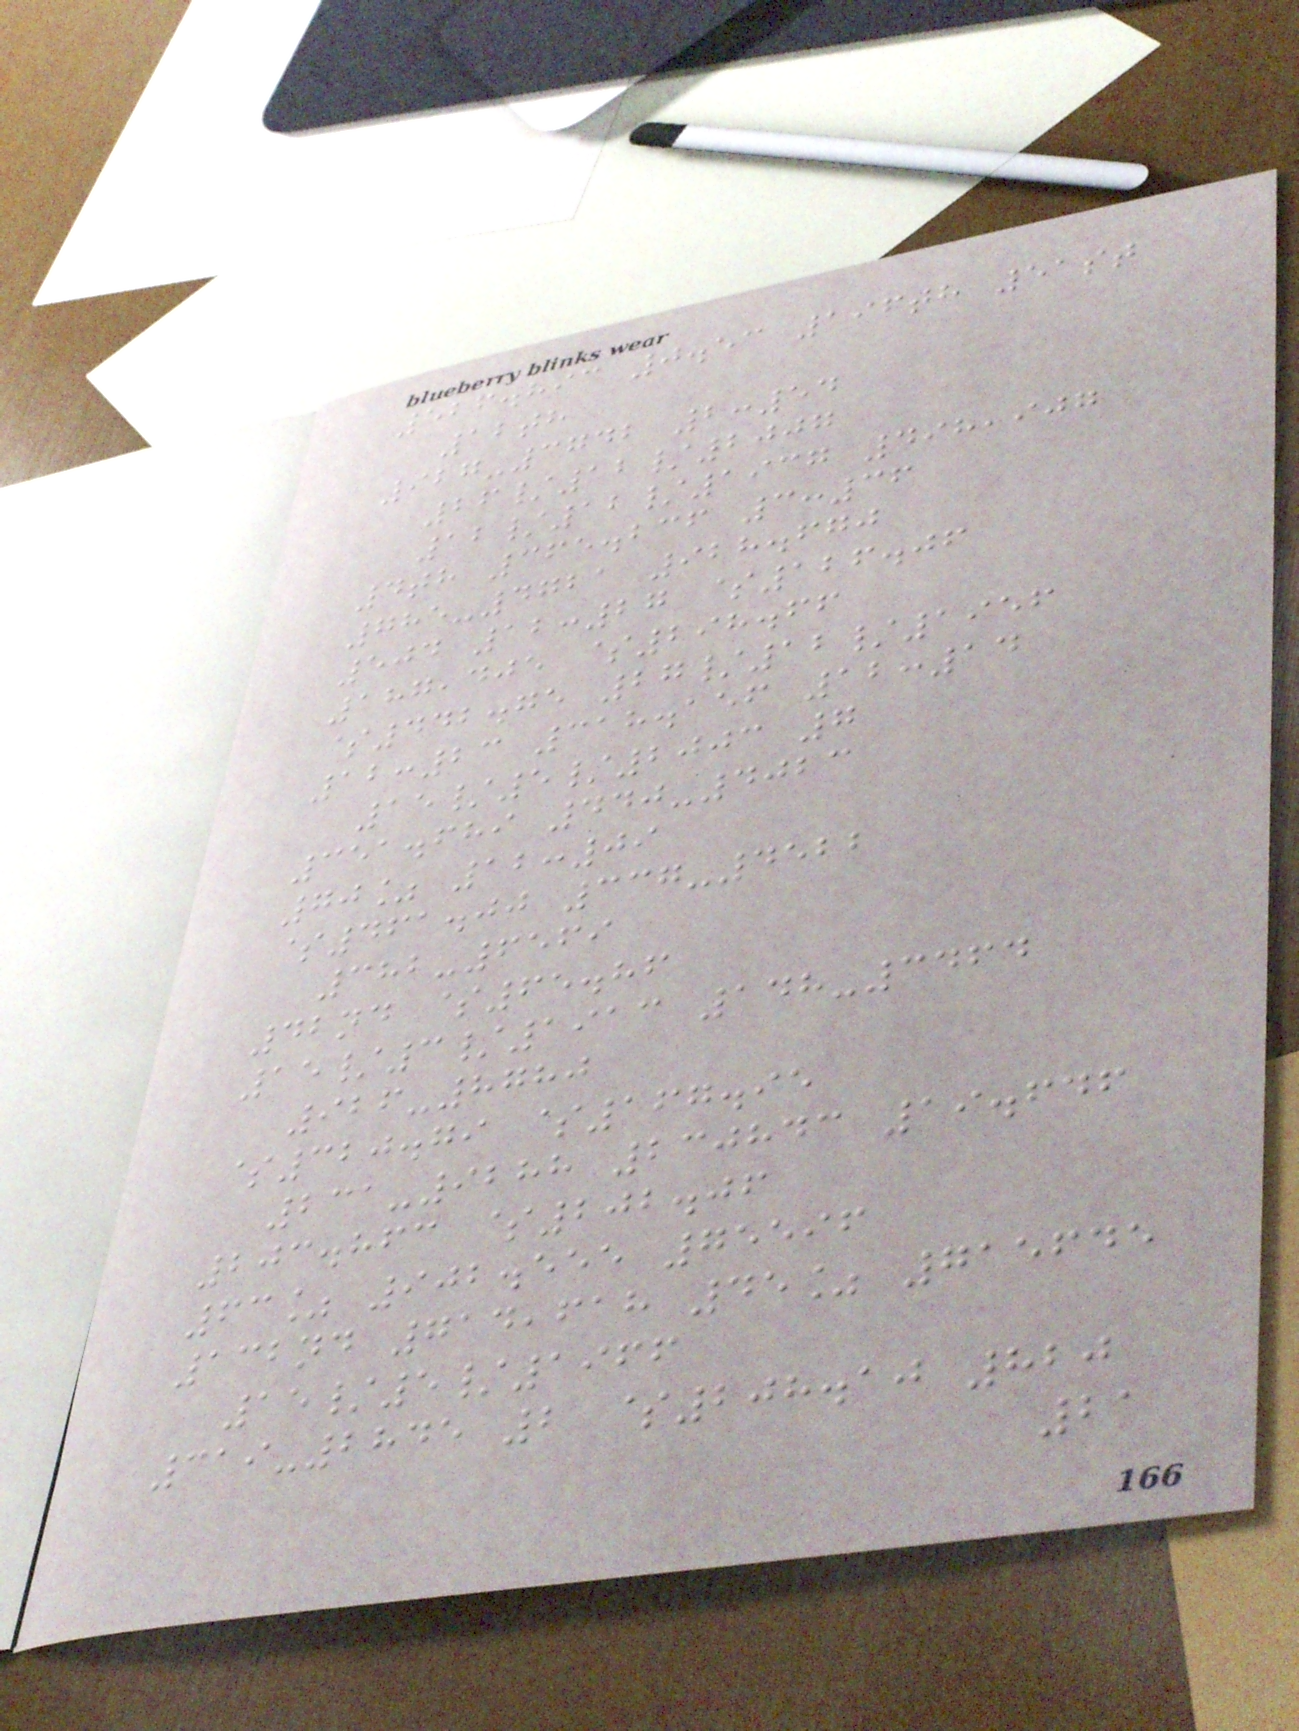526.893 0.53 196th 51st
12th
927-3742 2:54
26/12/2007
12/12/1937 498,907
4th 365.236 3:36
785-4721 928.670
504 12:27 $126.06
187,405 $298.66
$442.75 27/12/1956
12:23 318.156 12:14
15/5/2003 7
351.689 440-4023
70% 12:09
$461.00 337-4522
382-6569
42nd $65.86
15/3/1913 148-3464
926-8780
$320.79 $167.95
231-9288 230843 19.646
203.863 $202.06
63% 902.555 75596
132nd 714,618 45% 715645
15/5/1966
319-2845 2 $208.10 820
21
